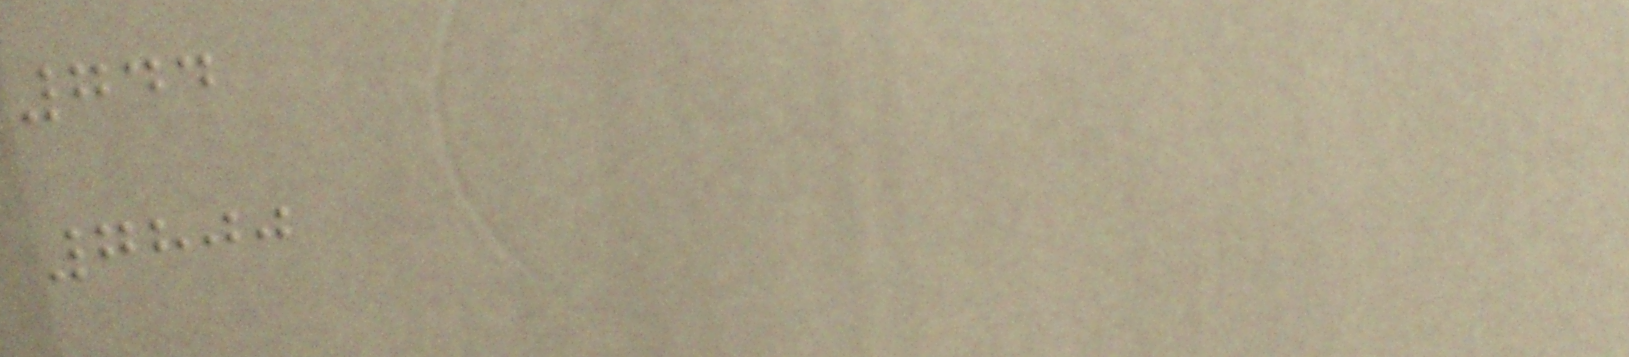744
7800
